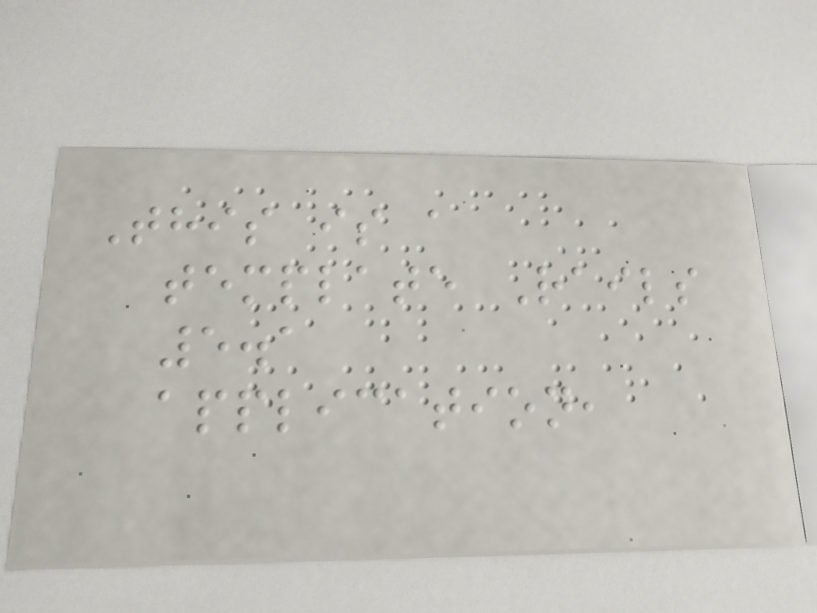This is a
template Rails
5.1
application,
